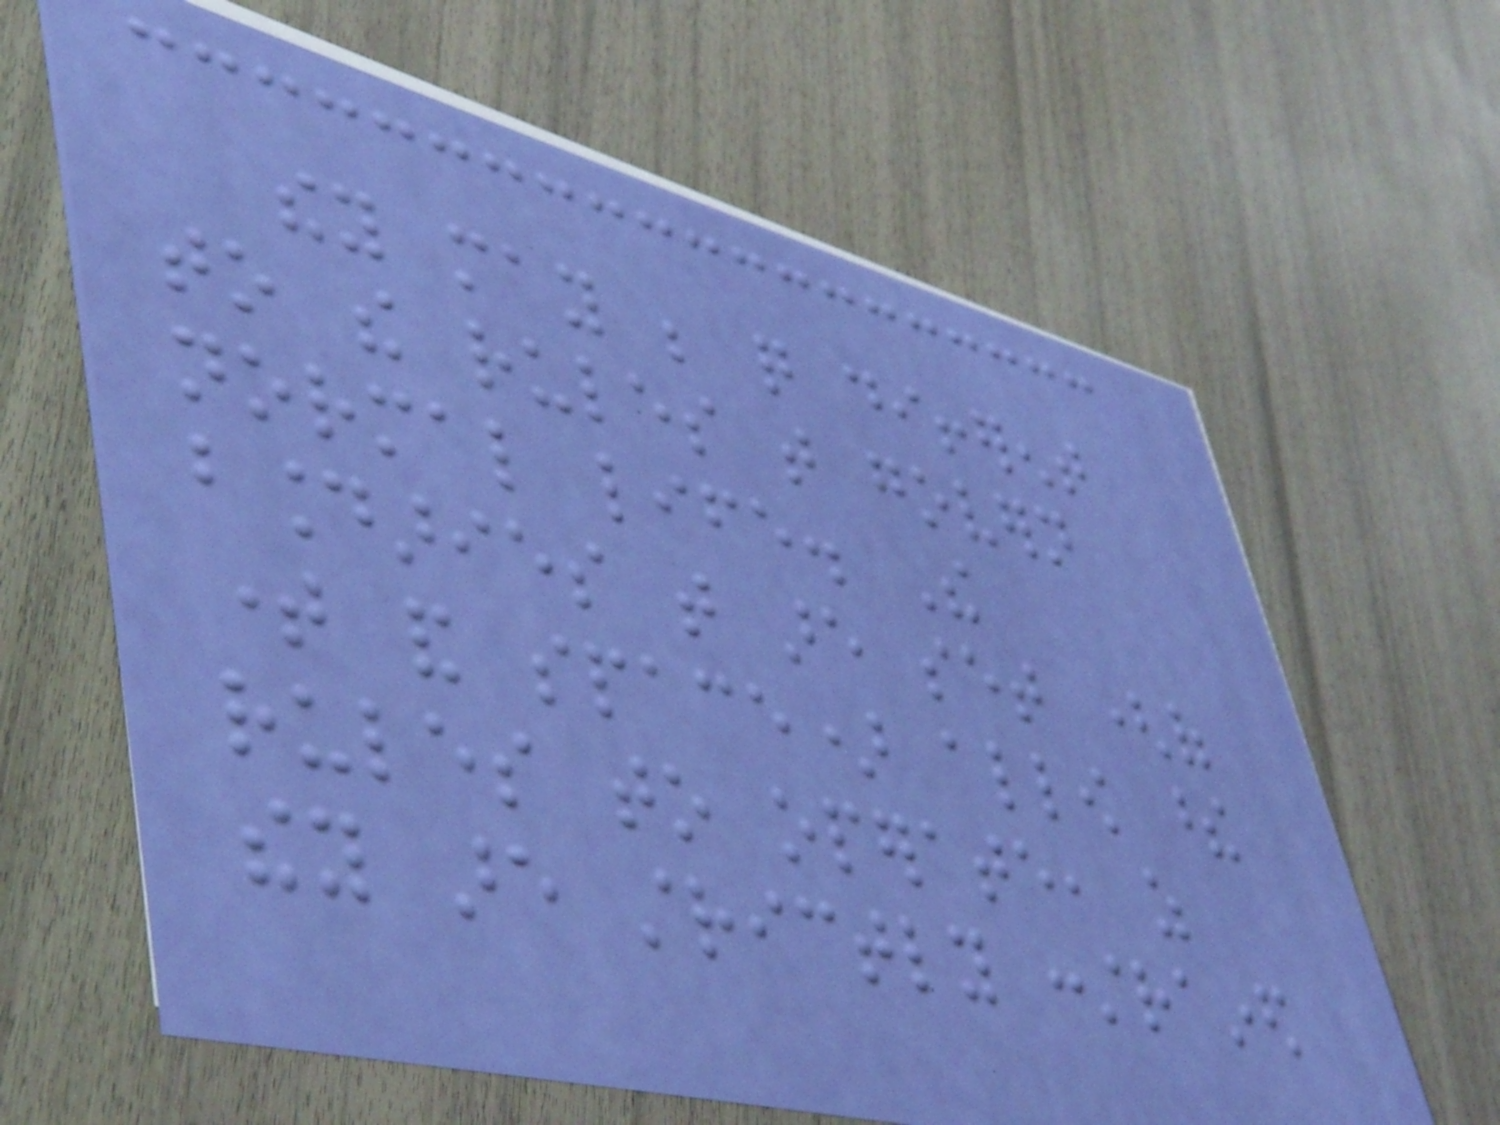they may be quite different
to the rules that govern
normal life. The
boundaries that are set (of
time and space) allow these
rules to operate, as
they are strictly constrained
